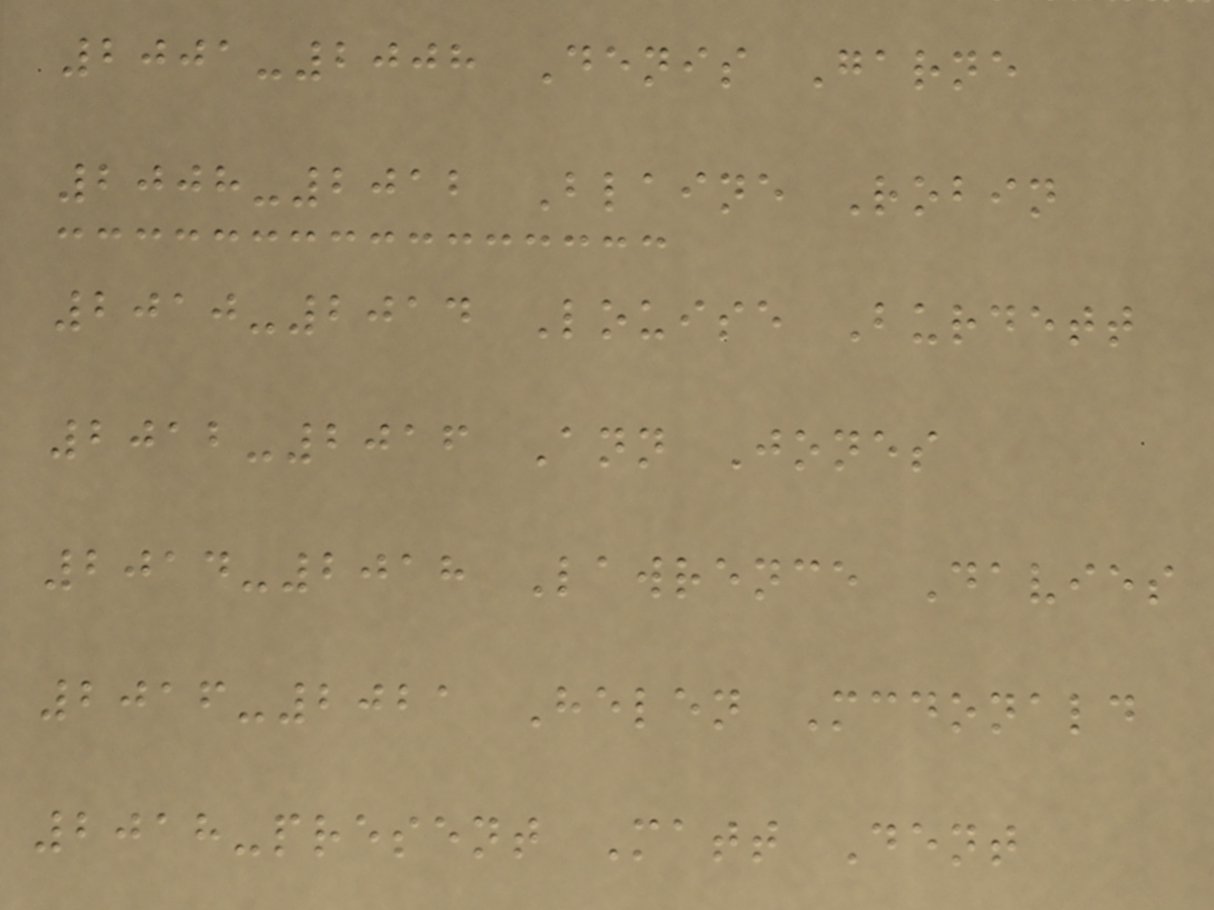2001-2008 Denis Garne
2008-2012 Blaine Robin
2010-2014 Louise Burdett
2012-2016 Ann Jones
2014-2018 Lawrence Davies
2016-2021 Helen Mcdonald
2018-present Matt Dent
